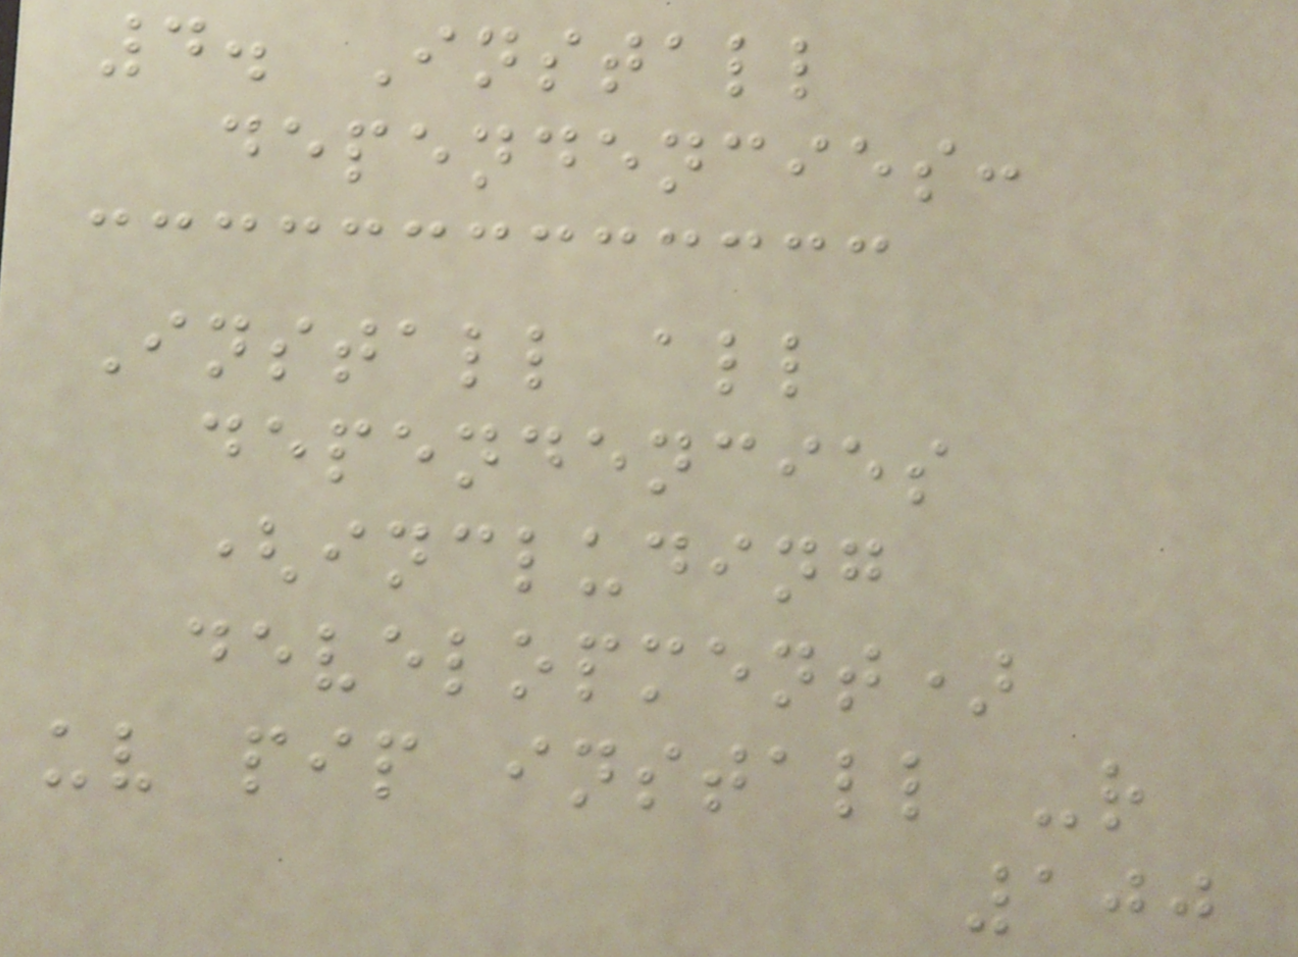4. Install
dependencies:
Install all
dependencies
(including
development)
uv pip install -r
100
